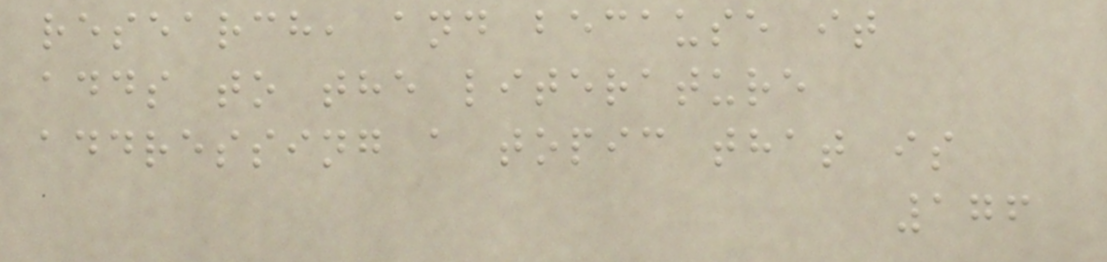research, and because it
adds to the literature
addressing a topic that is
176
